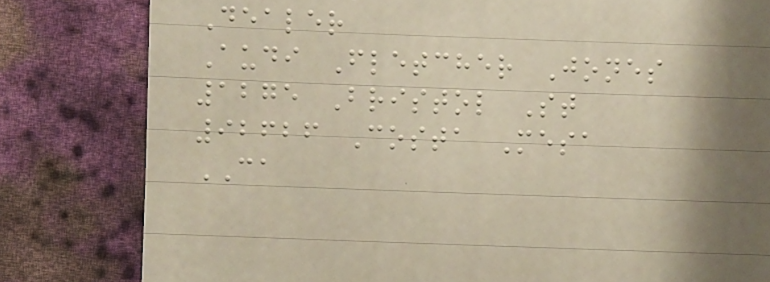Dealer
Audi Fletcher Jones
1275 Bristol St
92626 Costa Mesa
CA
